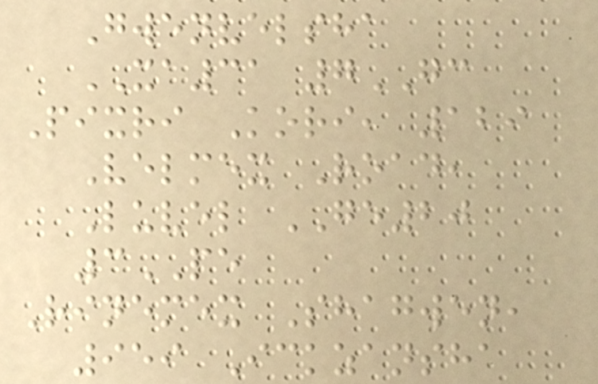Gwenvelsha
XA31 7GC
Pixri Kori, 129
Velmex Road,
Luvel GE20
3PE
Rinemex Shagwen,
959 Ickzansha
